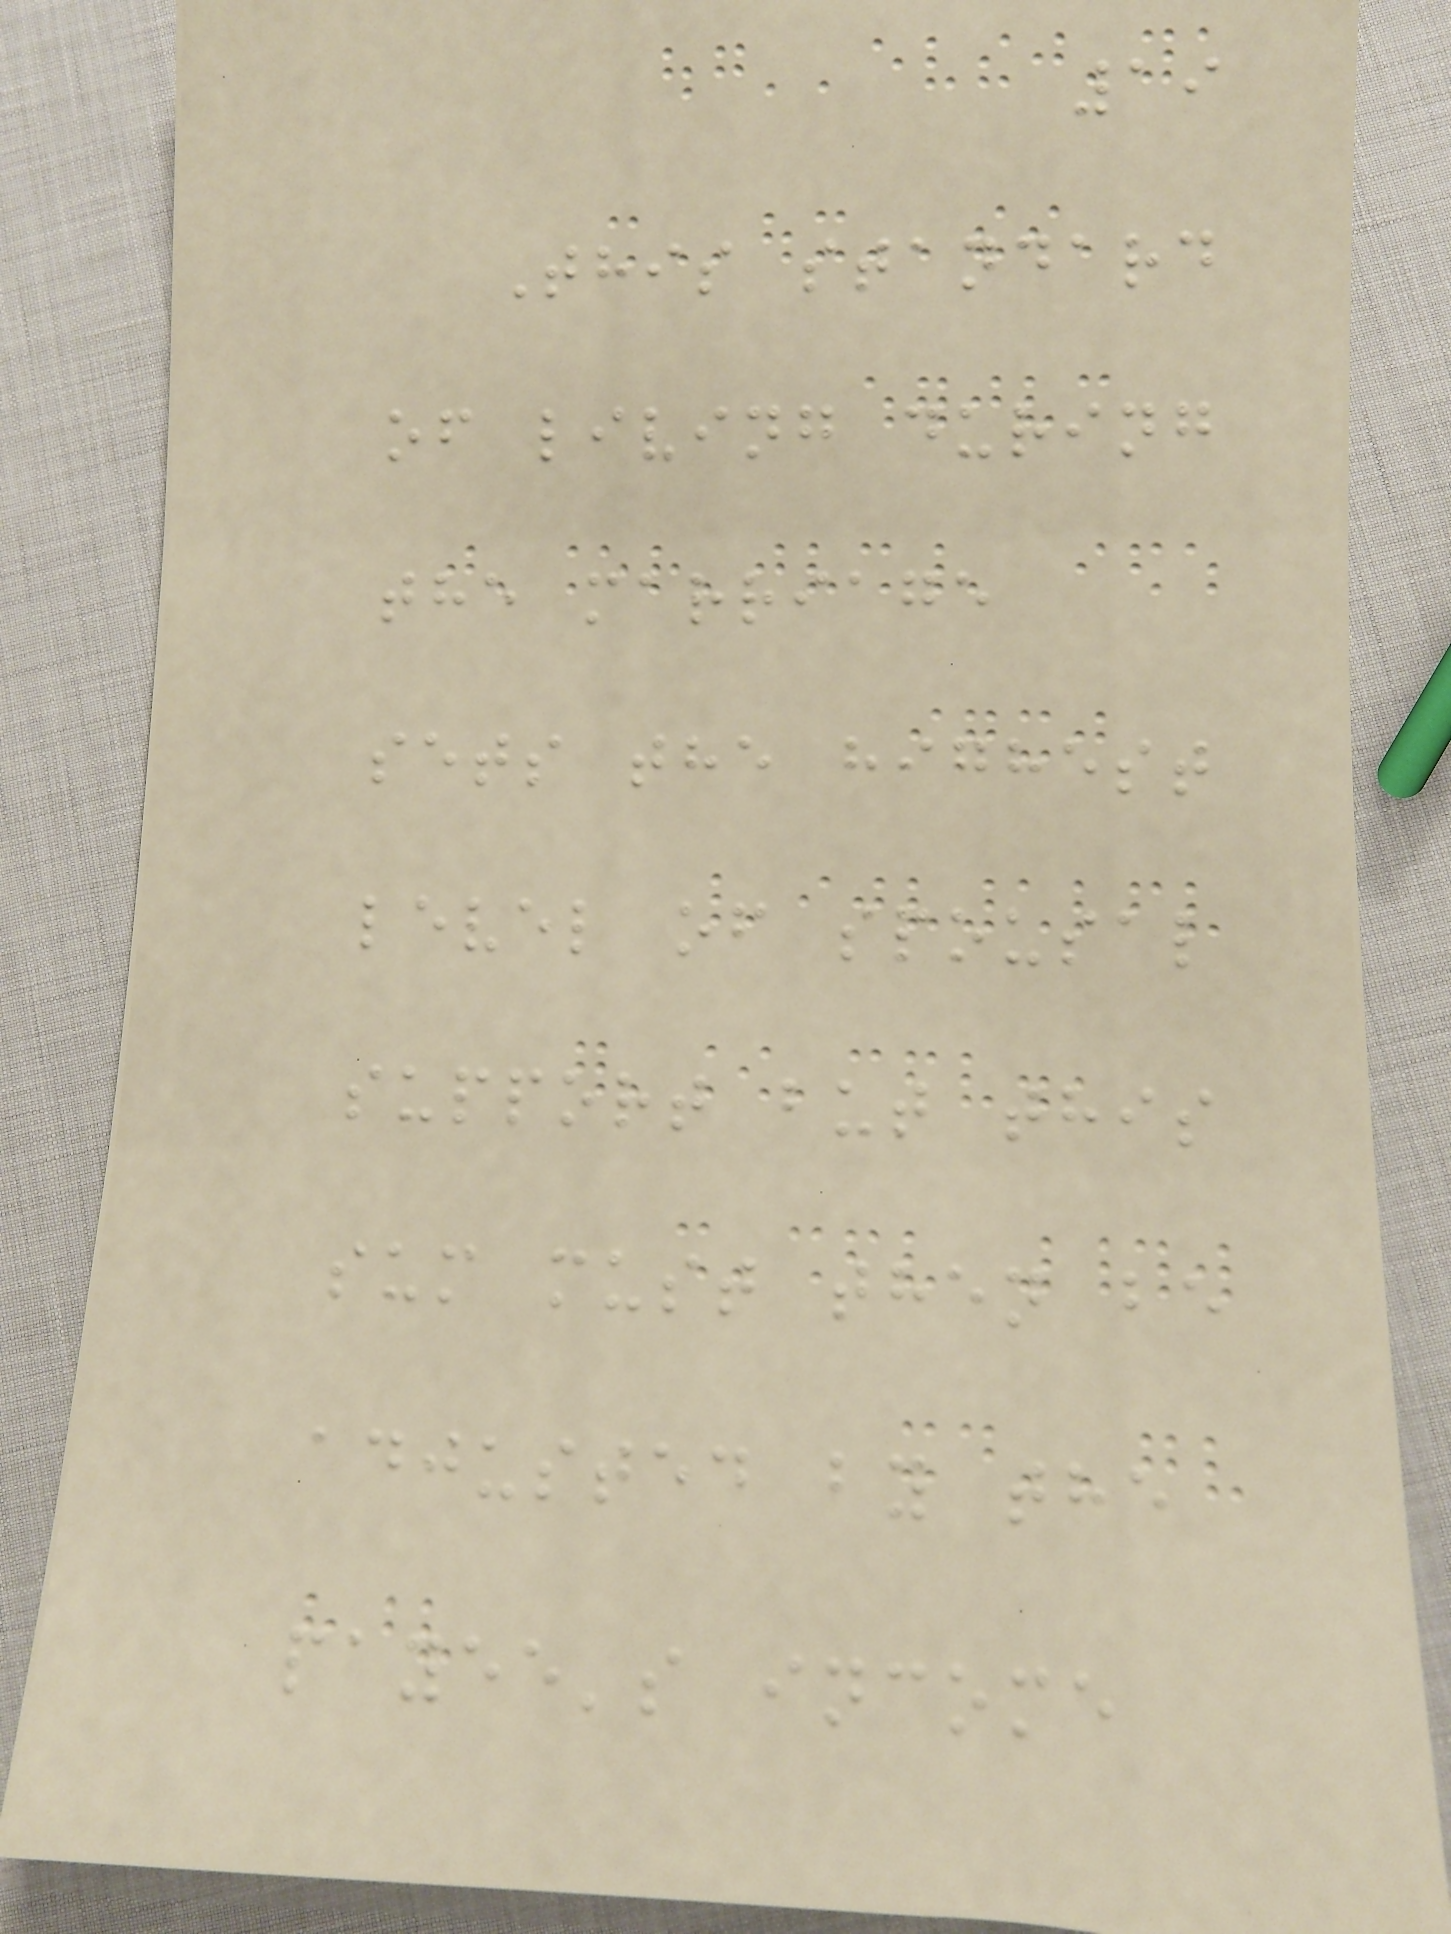19
This standard
of living during
the marriage
sets the highest
level of spousal
support but this
sum must then be
adjusted by the
payee's income
